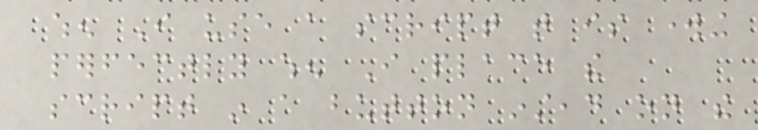when I use a script that is working
perfectly when I place the
script in a button instead on the
